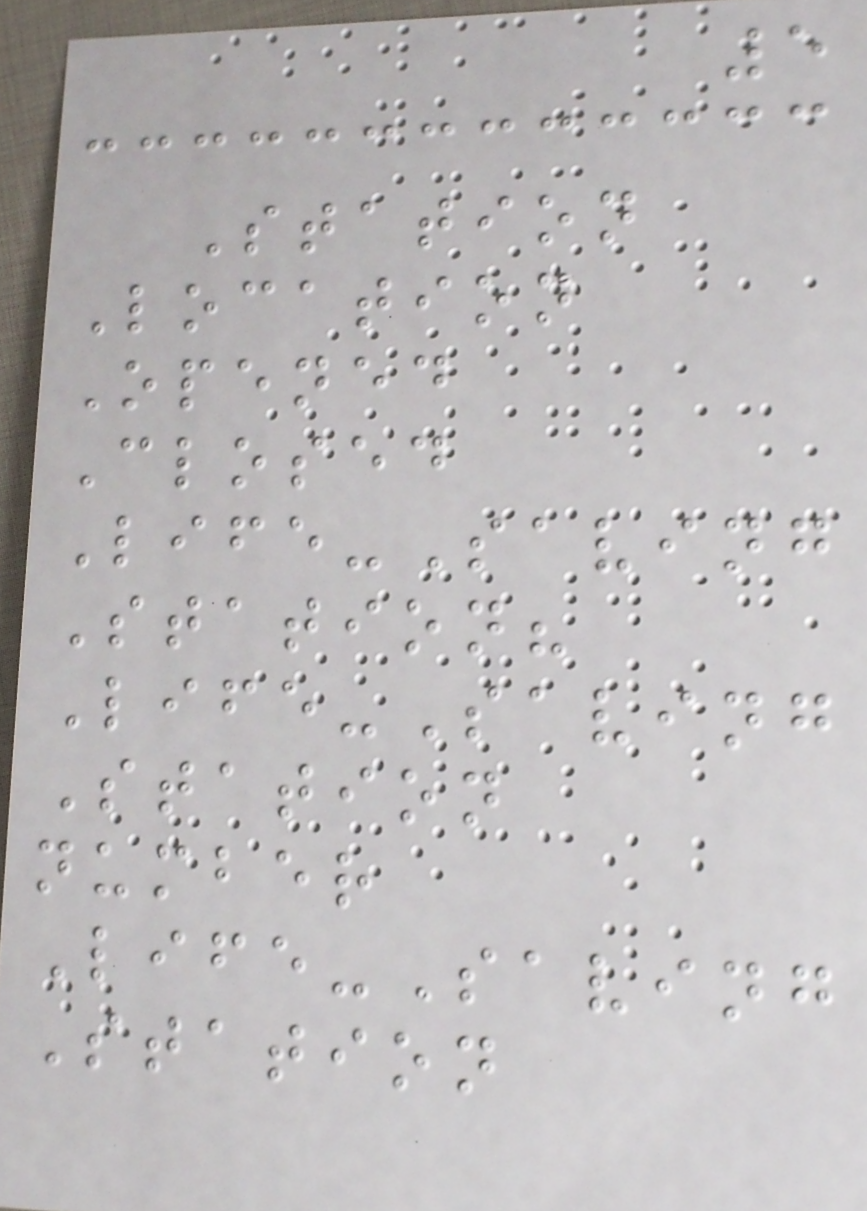5
Station
Location
Opened
Closed
Life-Saving
Station?
Life-Saving
Station
number
Life-Saving
Station
